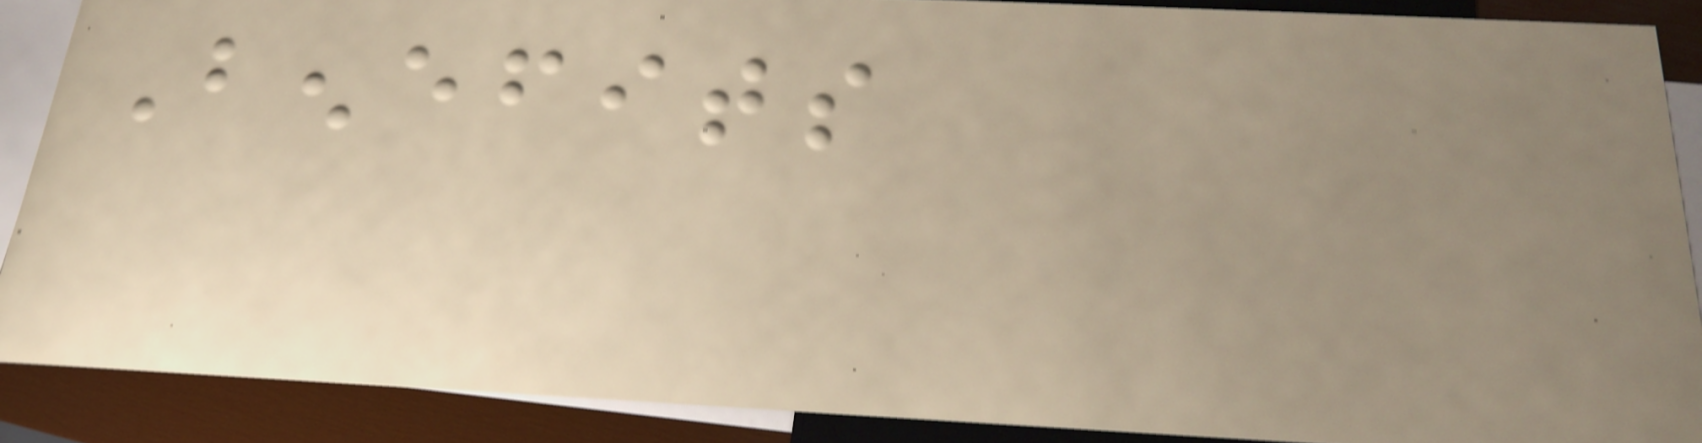Benefits
